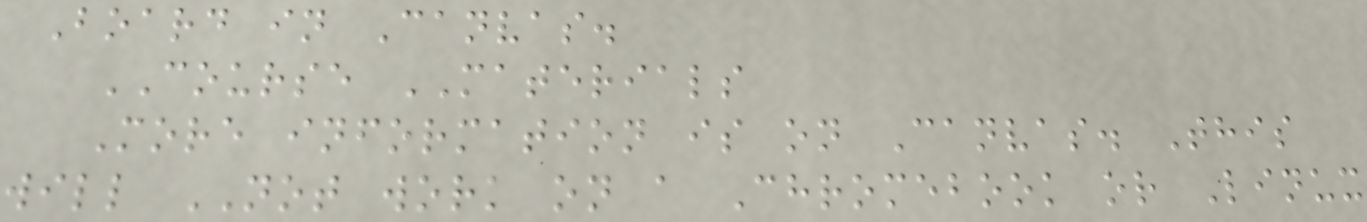Board in Canvas.
COURSE MATERIALS
More information is on Canvas. This
will NOT work on a Chromebook or Linux
